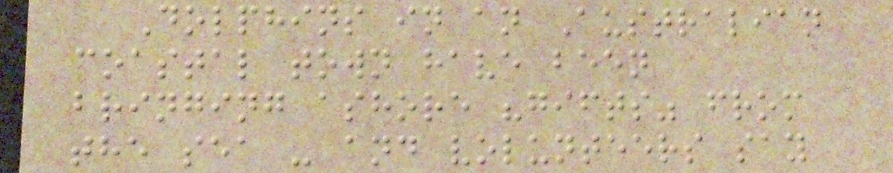Dolphins in an Australian
coastal town have been
bringing ashore "gifts" from
the sea - and volunteers say
